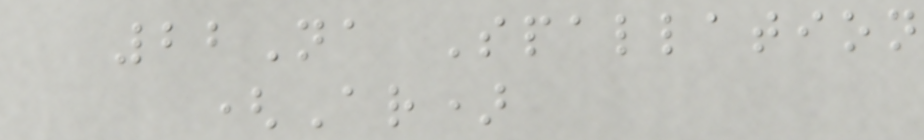22Na Spallation
(Ar)
